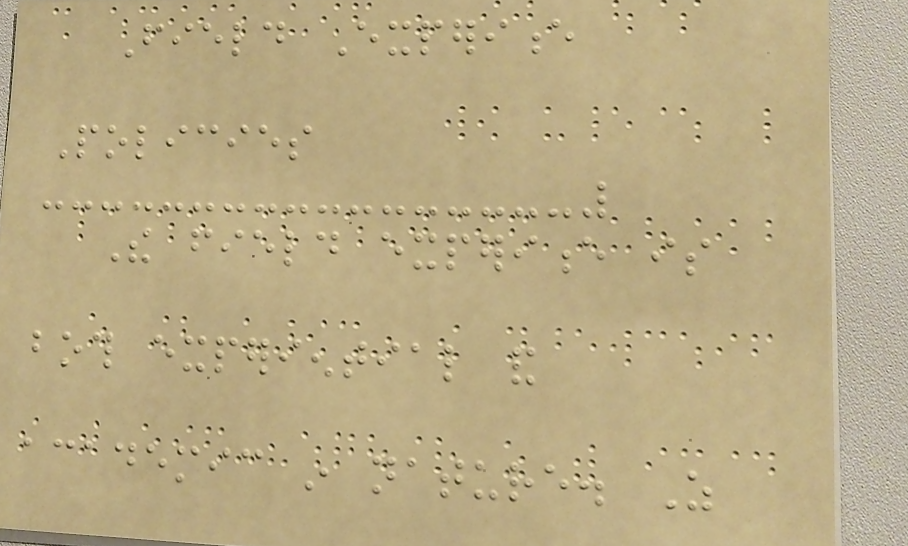Field Experience
Policies
The field experience is
both experiential and
academic in nature. As
